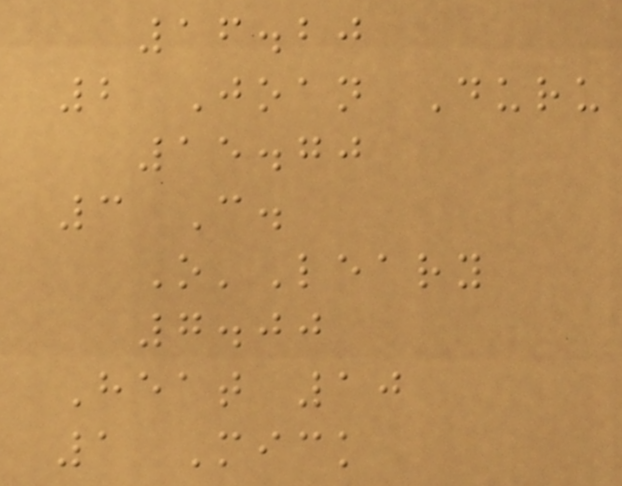16.20
2 Joan Duru
15.70
3 C.
O'Leary
7.00
Heat 10
1 Mick
